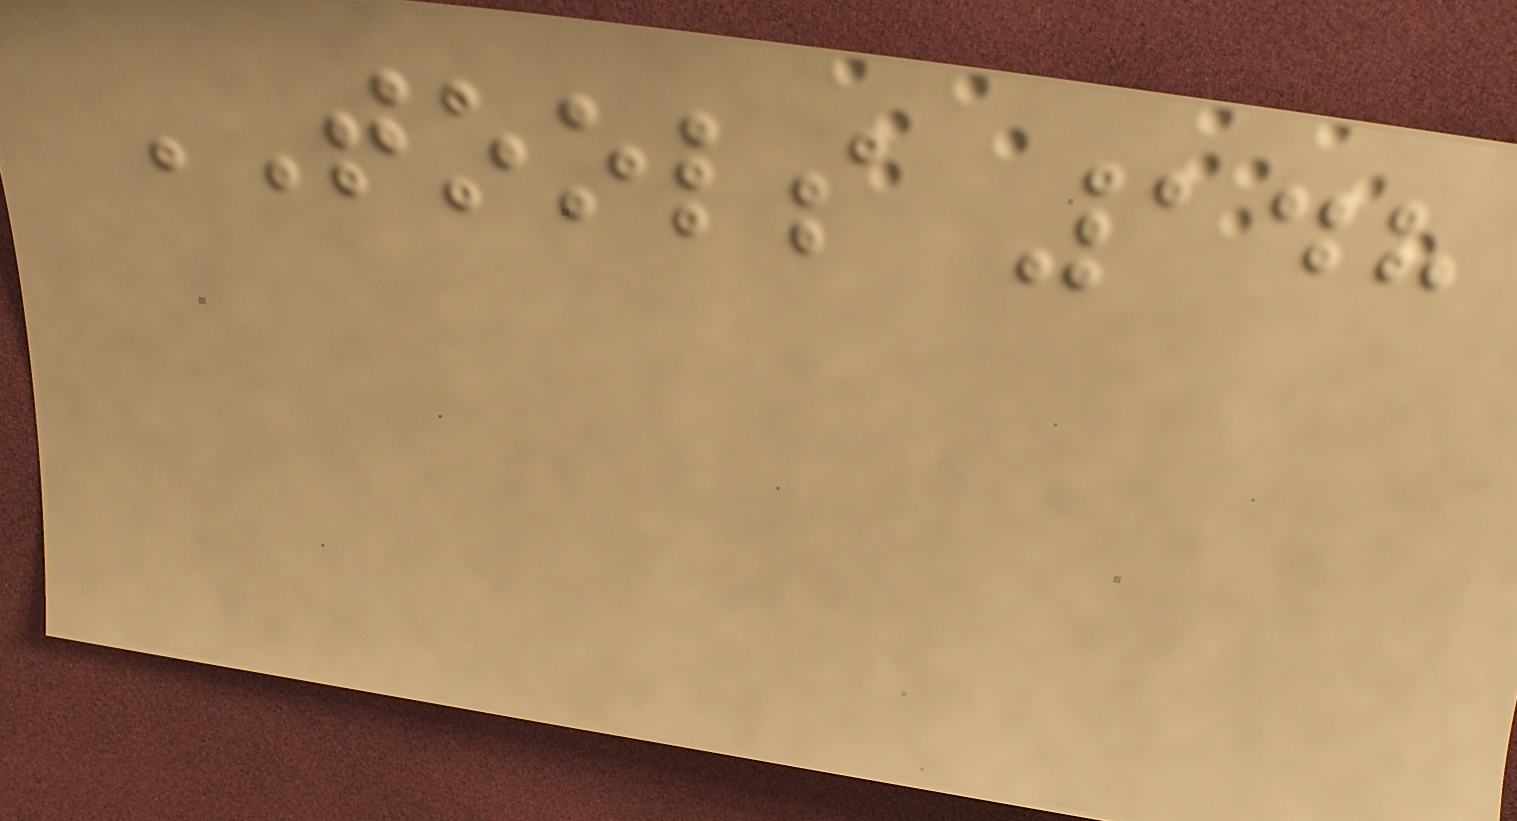TOOLS 148
